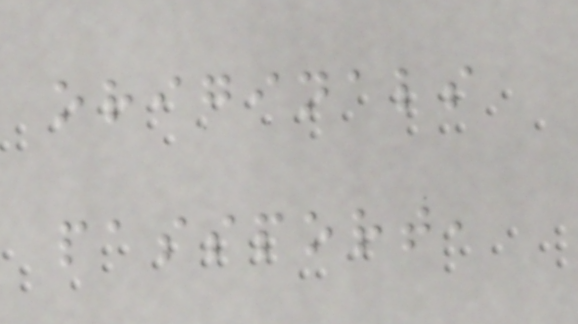originals
passport,
